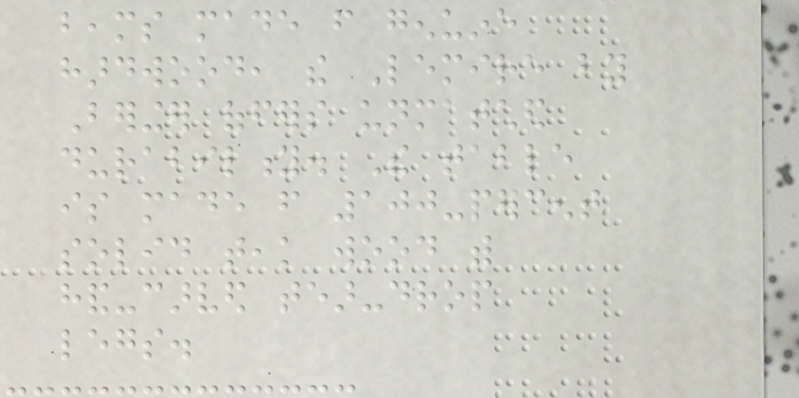beams made from genuine
hardwood, the Lemire by
Beringer offers unmatched
durability. The table
is made from 100-percent
solid teak wood with
hand-carved tear-drop
legs.
